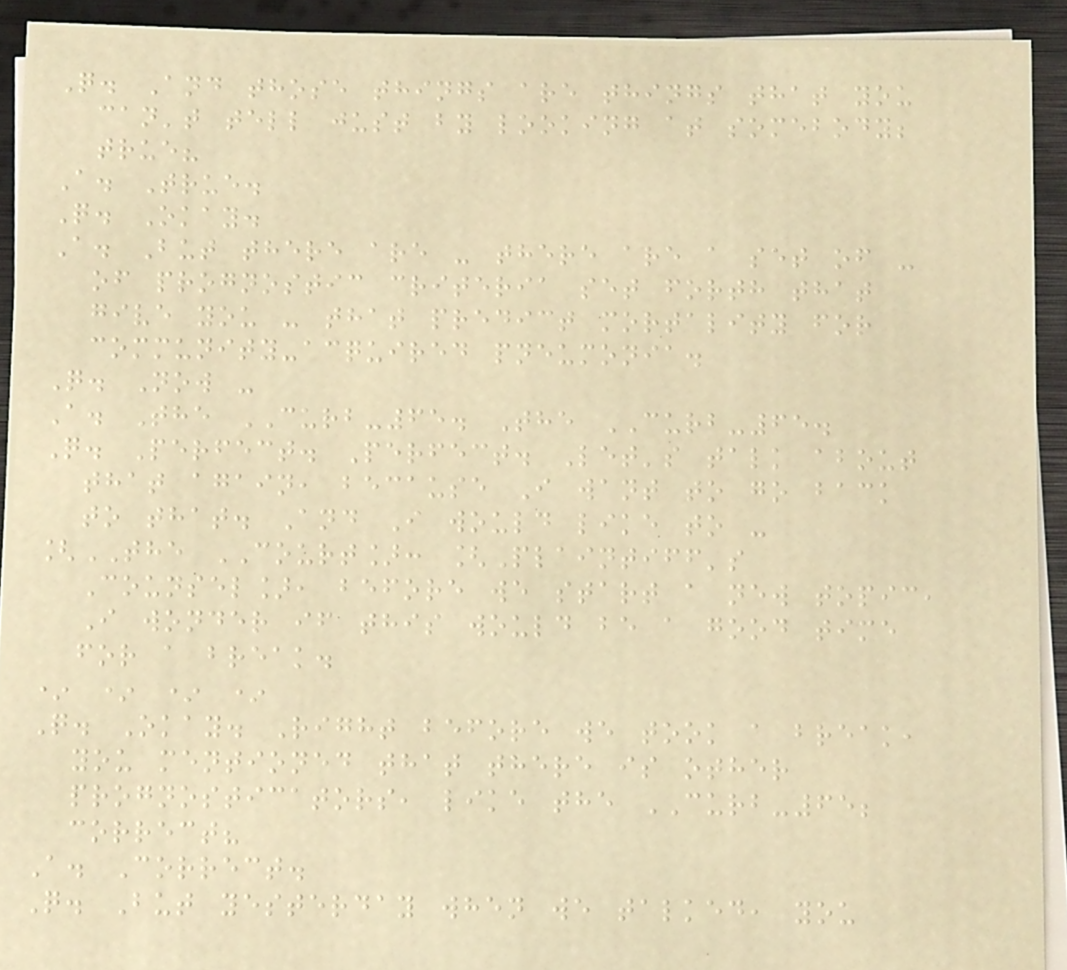Q. And those things are things that you
can't tell just by looking at somebody;
true?
A. True.
Q. Okay.
A. But there are - there are a set of -
of prognostic criteria set forth that
give you - that predict mortality for
community-acquired pneumonia.
Q. Now -
A. The CURB-65. The CURB-65.
Q. Perfect. Perfect. Let's talk about
that again, because I want to go back
to that. And I would like to -
[THE COURT]: [Plaintiff's
Counsel], before we start a new topic,
I wonder if this would be a good time
for a break.
* * * *
Q. Okay. Right before we took a break,
you mentioned that there is other
prognosticators, like the CURB-65;
correct?
A. Correct.
Q. But yesterday when we talked, you
